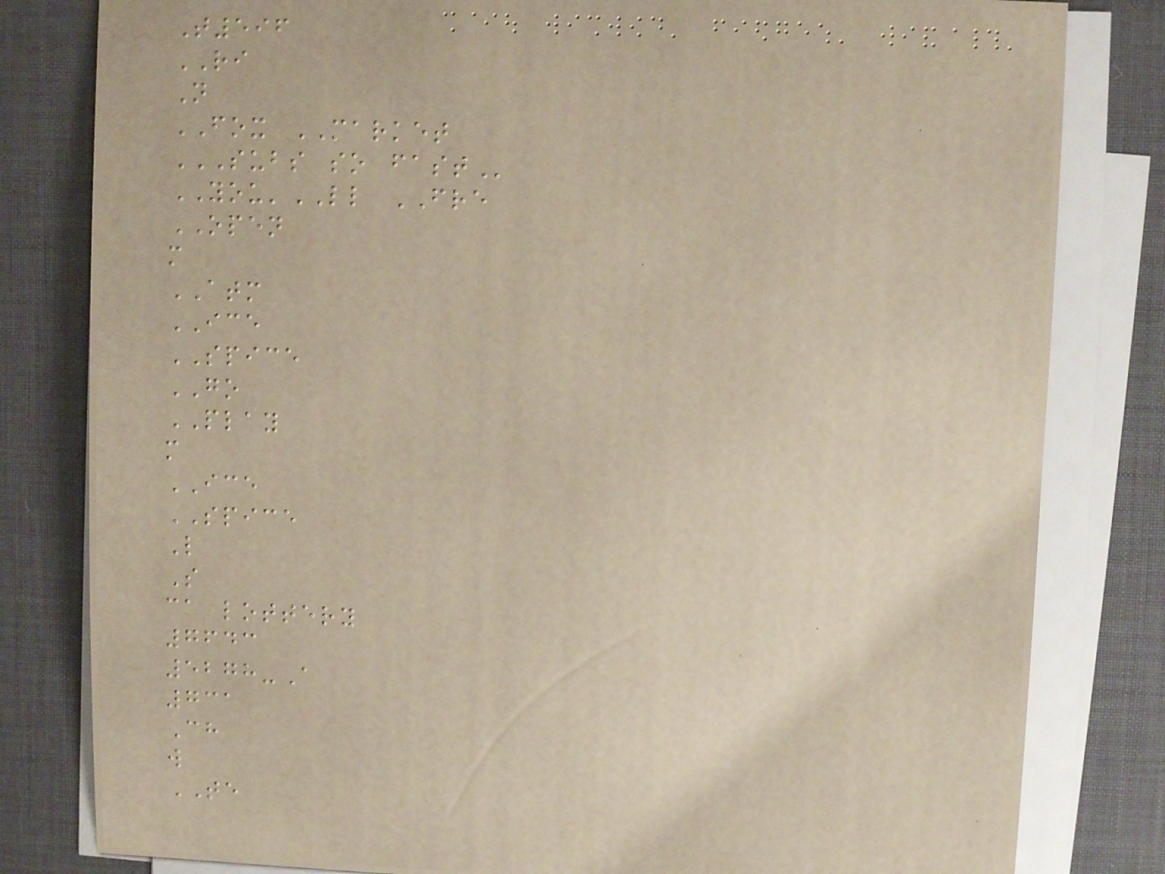T596
RI
N
FOX MARKET
SUBS SO FAST
YOU'LL FRE
OPEN
m
ATM
ICE
SPICE
GO
PLAY
m
ICE
SPICE
L
S
ca lottery
7643
5278-A
731
Ch
w
TE
